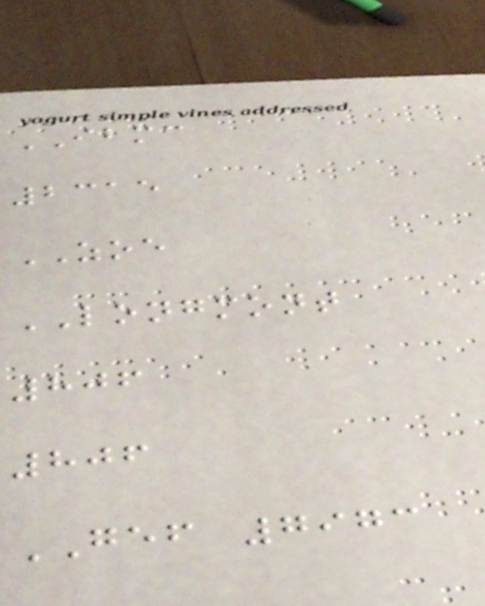IBMC
2315
ZOE
LONGMONT
806
806
GEF 7973
